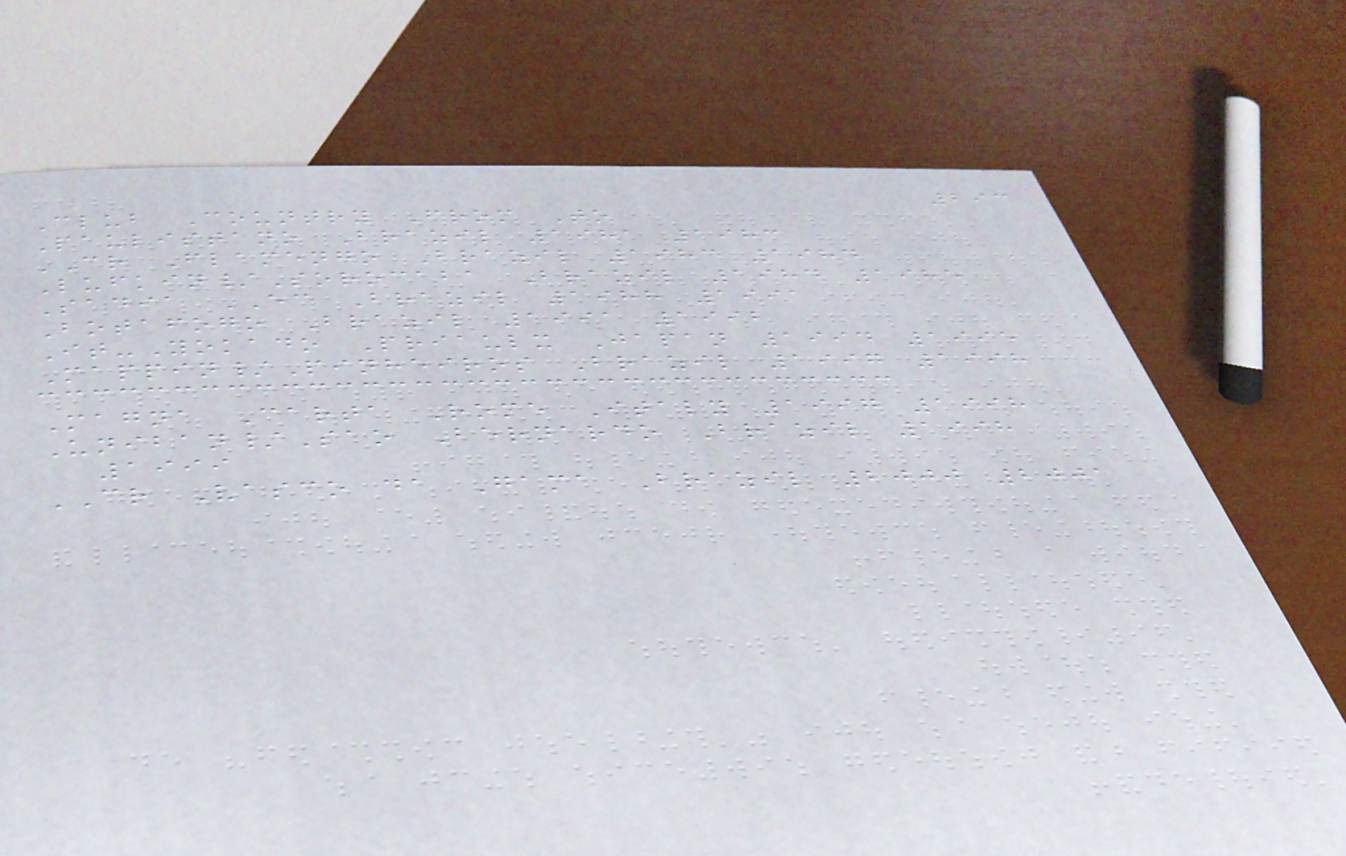293
Club Country From To
Paulistano Brazil 1981 1983
CR Flamengo Brazil 1983 1984
Lufkin/Sorocaba Brazil 1984 1985
Sadia EC Brazil 1988 1991
Botafogo Brazil 1991 1992
It-Yokado Priaulx Japan 1994 1995
Mappin/Pinheiros Brazil 1997 1998
Magna Carta Rome Italy 1997 1998
Uniban/Sao Bernardo Brazil 1998
1999
CR Vasco da Gama Brazil 2000 2001
